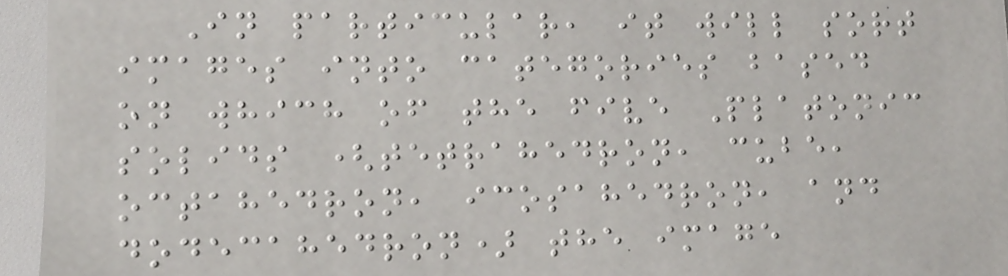In particular, it will sort
images into categories based
on which of the five Platonic
solids (tetrahedron, cube,
octahedron, icosahedron, and
dodecahedron) the image
